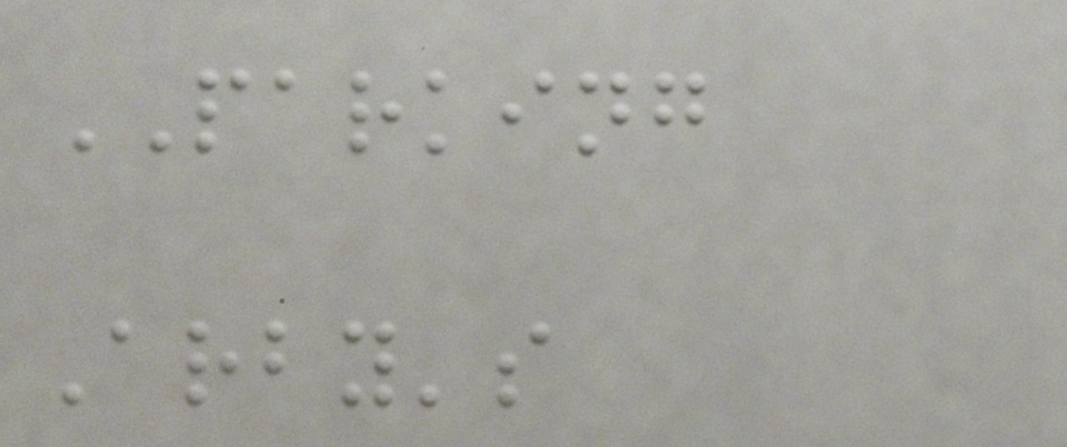PARKING
Arby's
